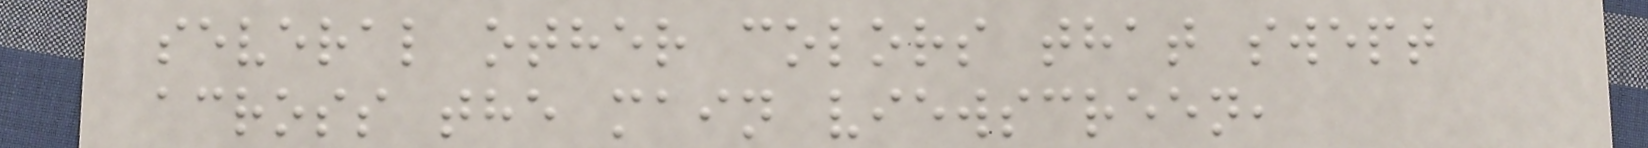several other colors that swept
across the main viewscreen,
